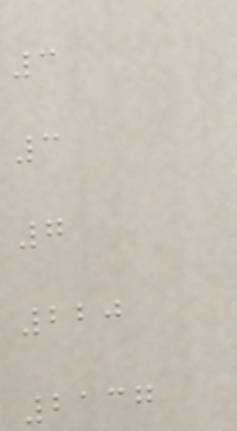3
3
7
220
2137
